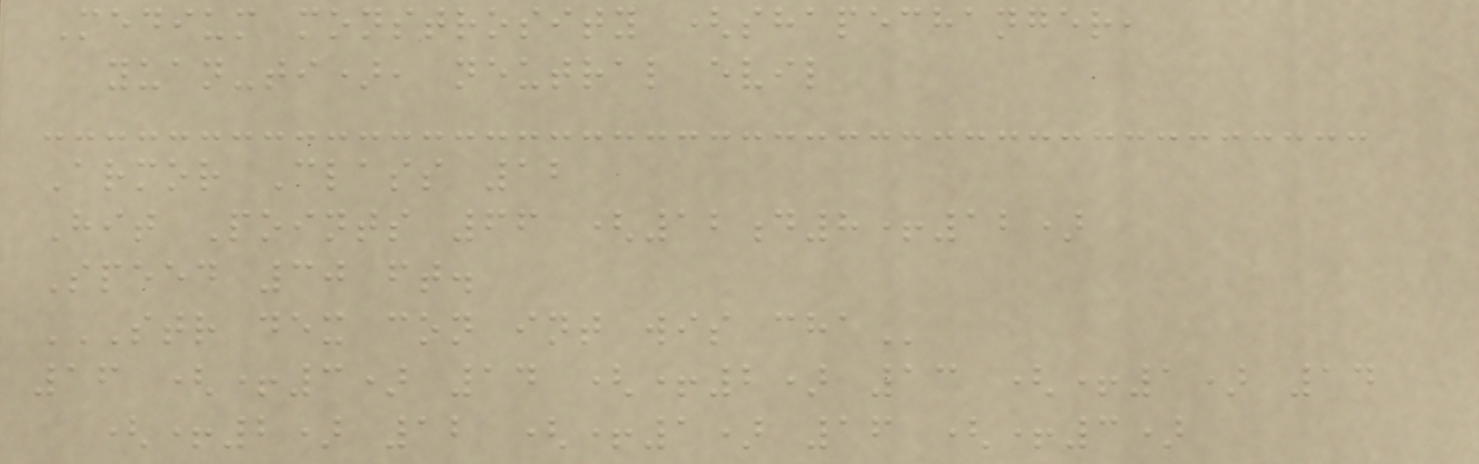Medium monstrosity (shapechanger,
yuan-ti), neutral evil
Armor Class 12
Hit Points 66 (12d8+12)
Speed 30 ft.
STR DEX CON INT WIS CHA
16 (+3) 14 (+2) 13 (+1) 14
(+2) 12 (+1) 16 (+3)
